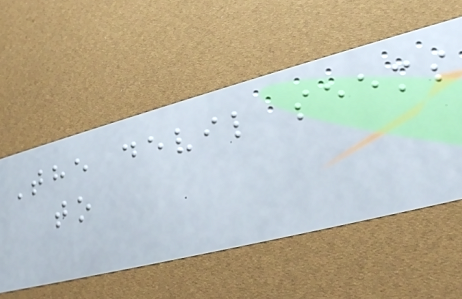The devil seems
to
